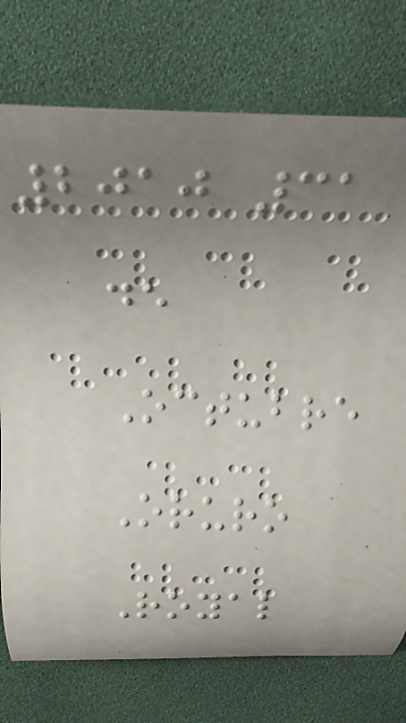2010 31
de
Octubre
Oruro
Royal
